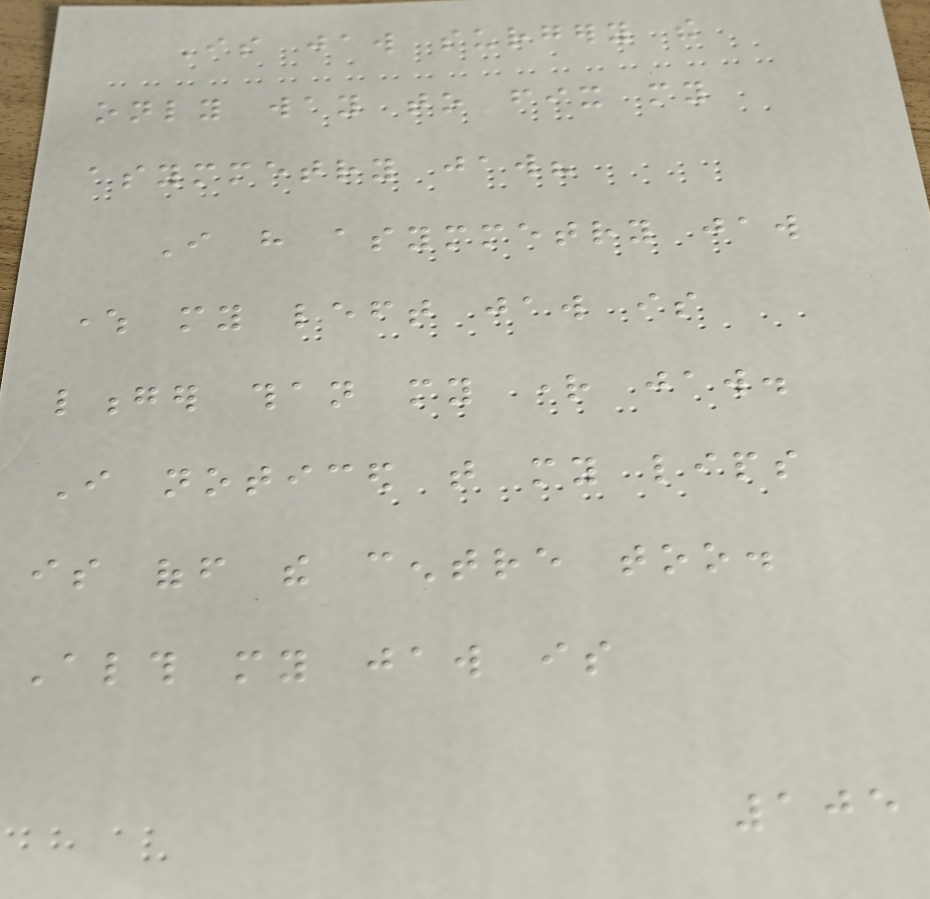Is jaw surgery the
only way to fix my
asymmetry jaw?
I have asymmetry jaw
where my left jaw is
longer than my right jaw.
I noticed that my lips
is off the centre too.
Although my jaw is
105
